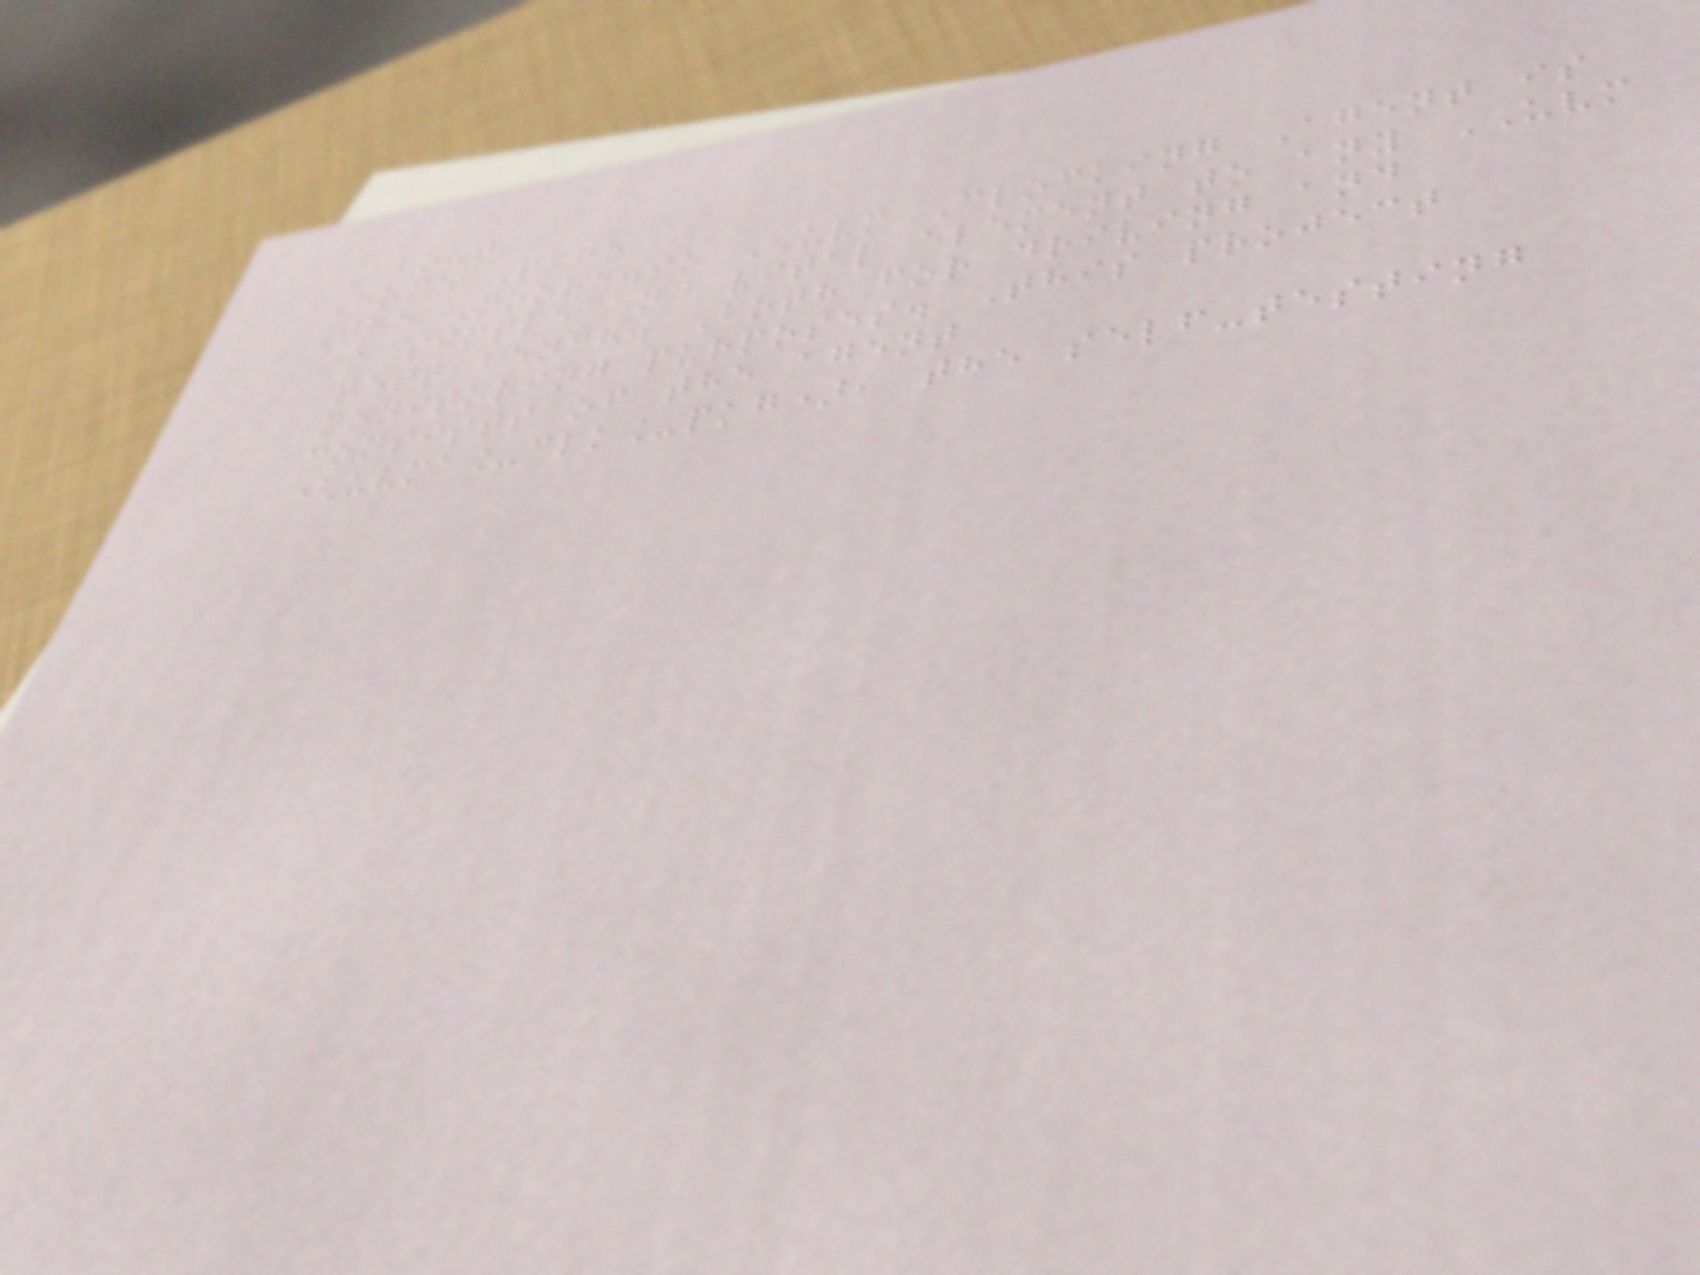About
Home Page
The Moore.io UVM Clocking Agent is
a simple and vital element to any UVM
test bench. Both for driving and
monitoring purposes. This project
consists of the agent
(uvma_clk_pkg), the self-testing
